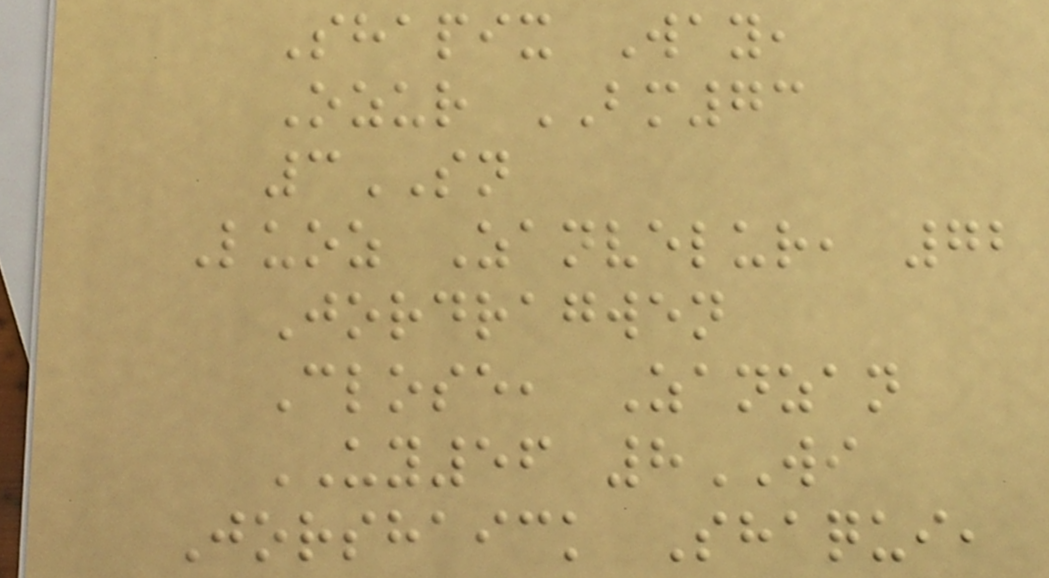Shapix Way,
Ozur BM73
3SN
Luoz Zanvelur, 72
Jordragwen
Close, Zanzan
UY56 8WI
Jorshaick Shaqui,
